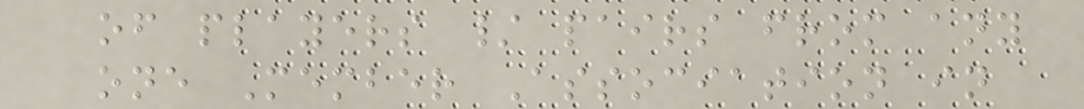of players / pairs from any
one Member Association in
